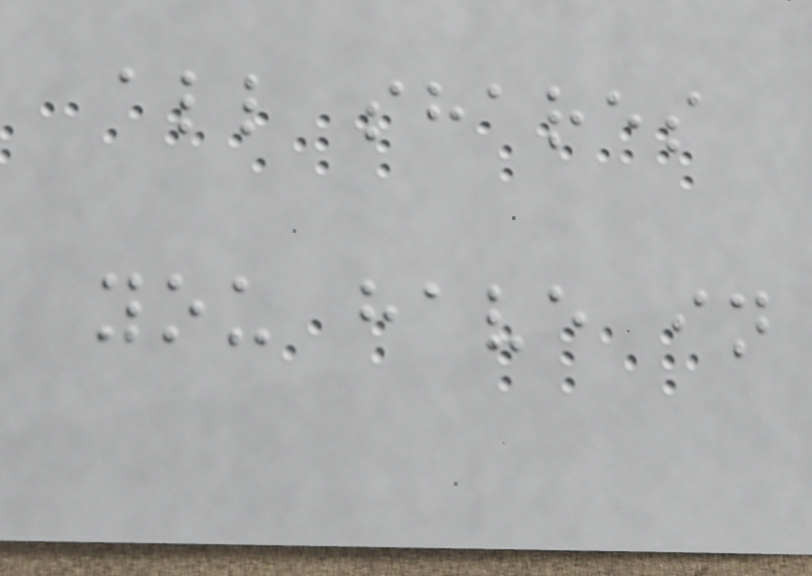all shares
you have in
